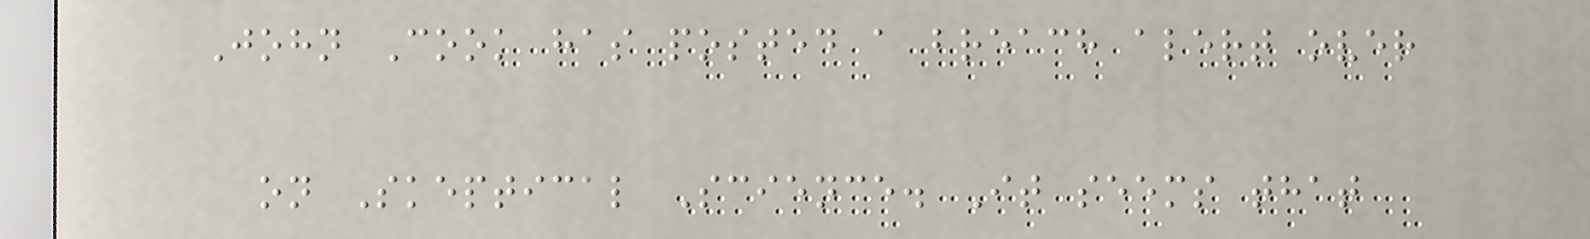John Cook has posted a breach alert over
on Skeptical Science. It seems that
